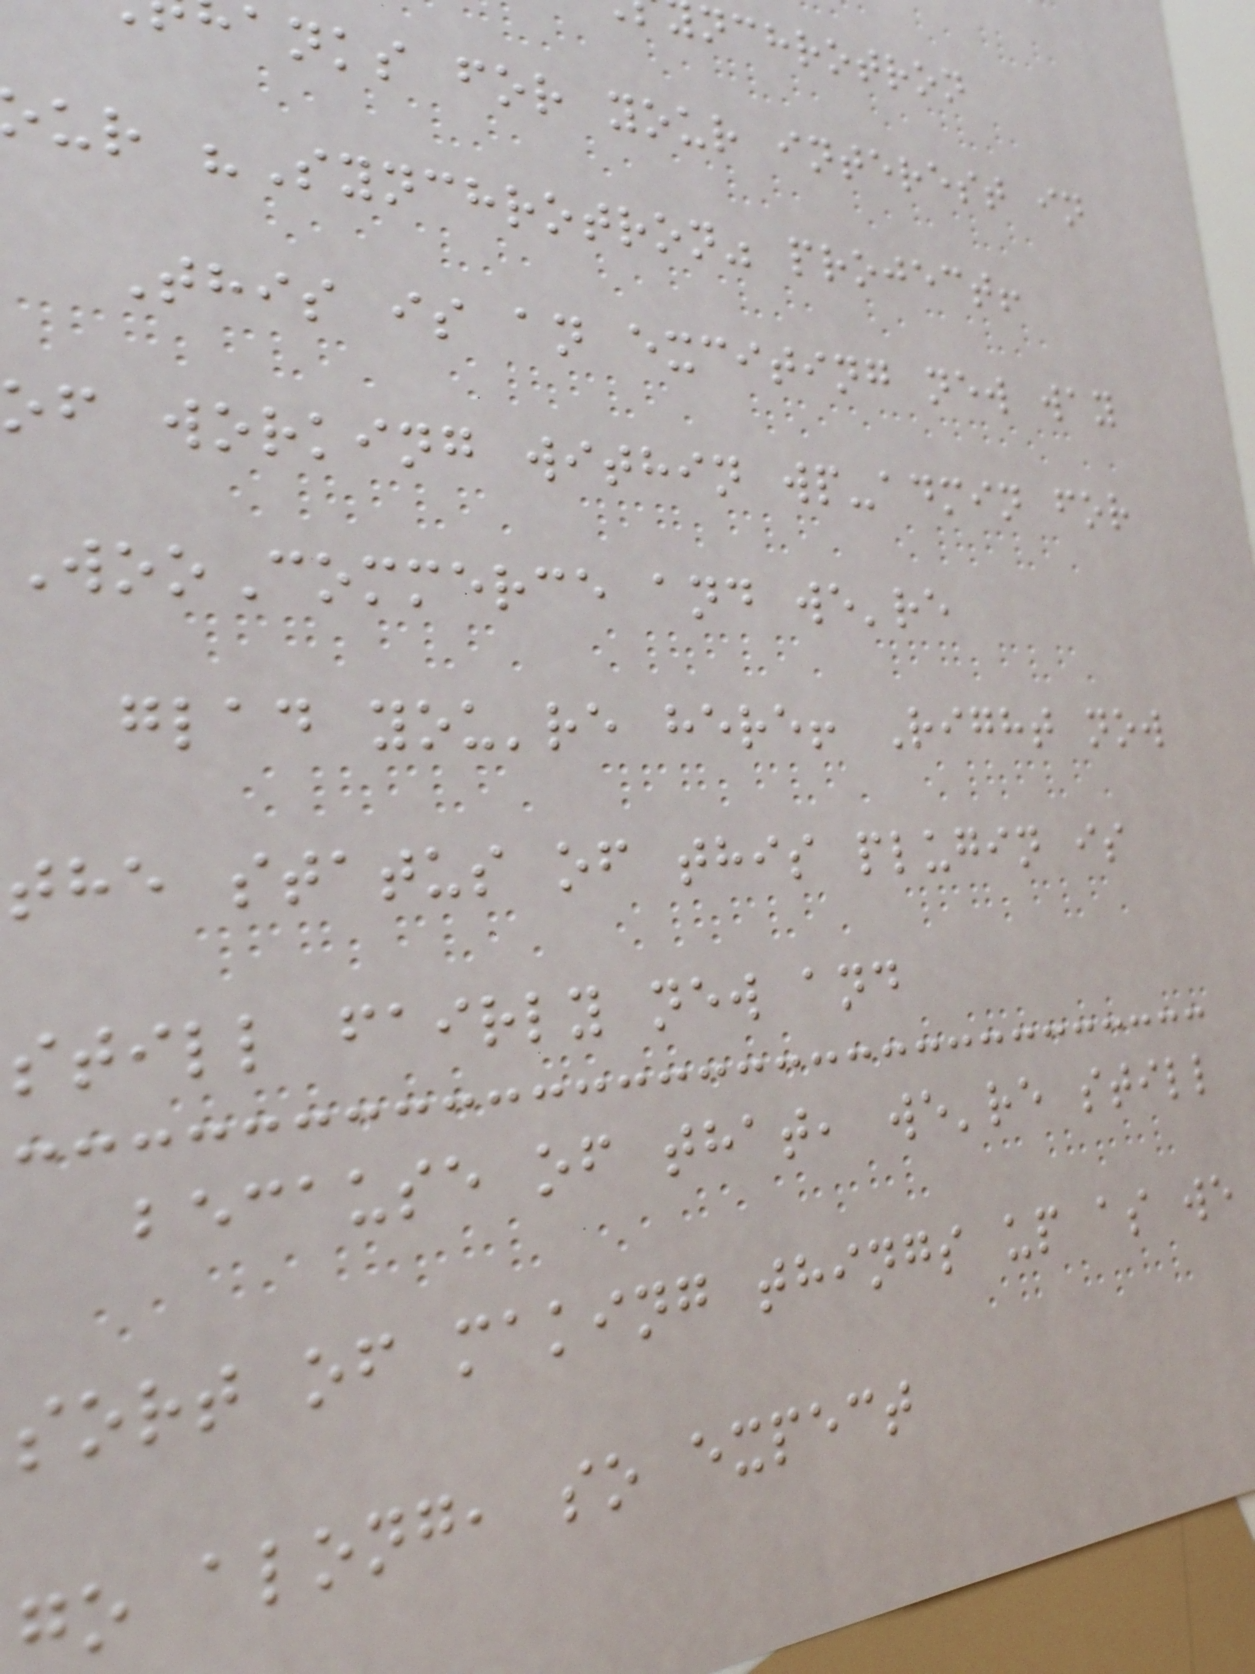nchrotron
anks for your interest in
ur "Synchrotron" project!
This is an exciting new way
of working within wp-admin for
WooCommerce and we're
glad you're here! Right now
the status of this plugin is
still fairly new and
because of that, we're still
sort of making things up as we
go along, so expect
